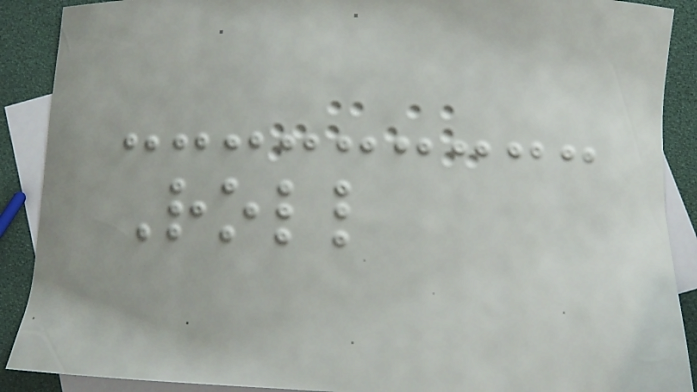Roll
